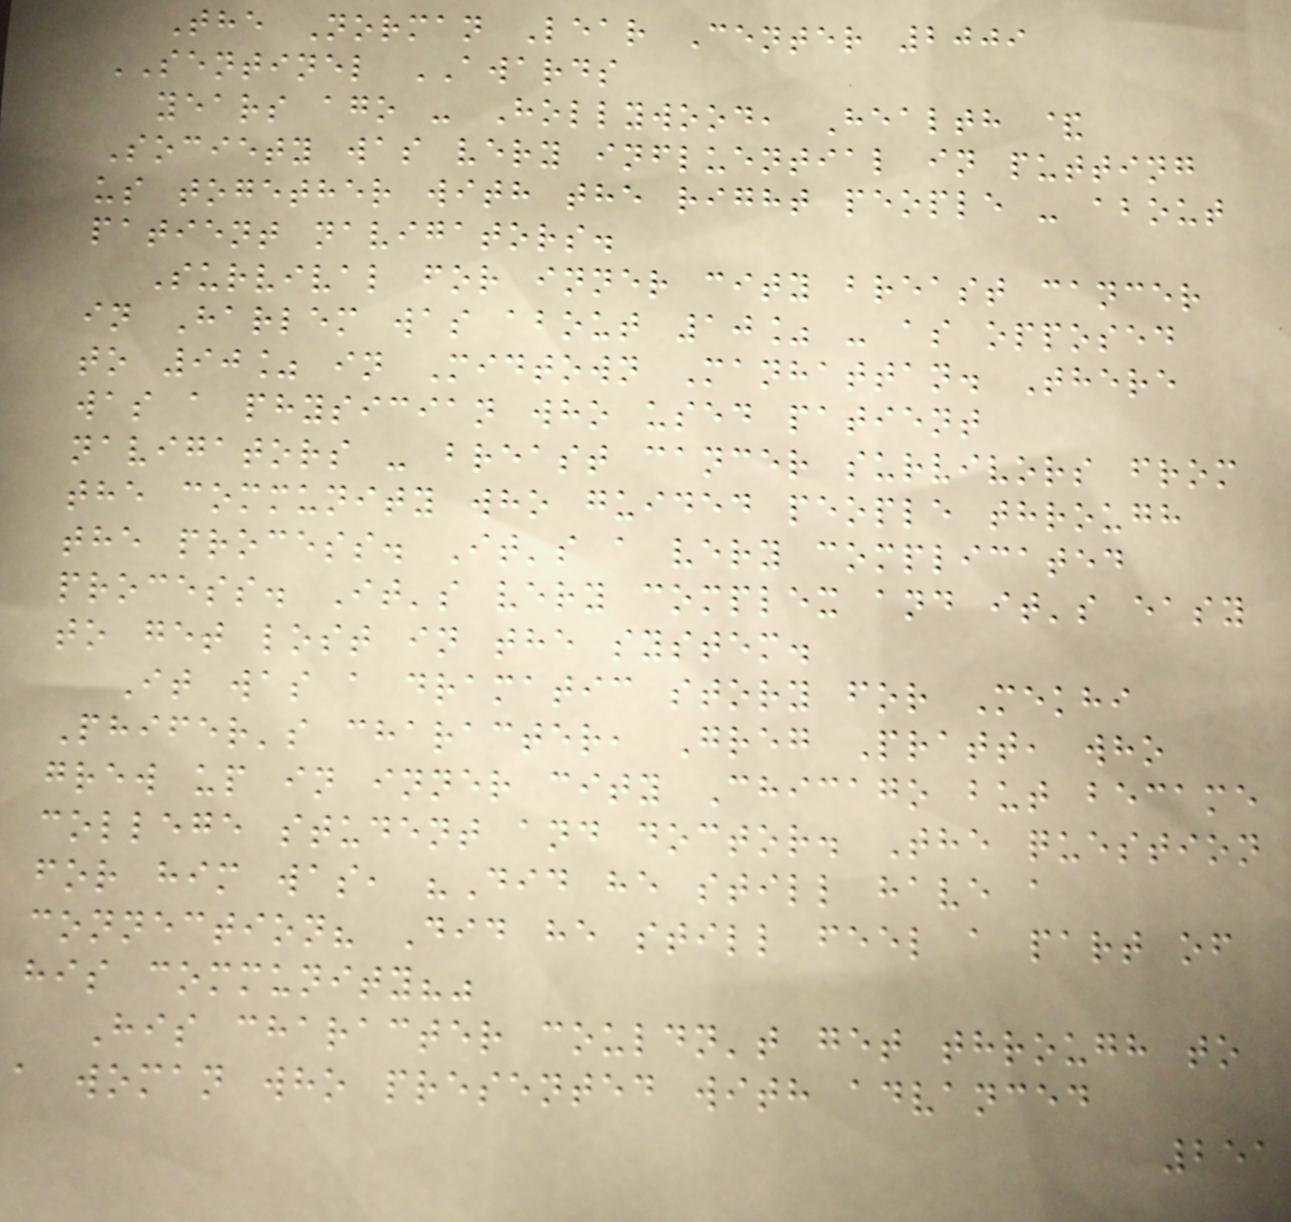The Norman Lear Center 2009
SENTINEL AWARDS
years ago - Hollywood, Health &
Society was very influential in putting
us together with the right people - about
patient navigators.
Survival for inner city breast cancer
in Harlem was about 10% - as opposed
to 90% in Midtown Manhattan. There
was a physician who used patient
navigators - breast cancer survivors from
the community who guided people through
the process. It's a very complicated
process. It's very complex and it's easy
to get lost in the system.
It was a dramatic story for Mekhi
Phifer's character, Greg Pratt, who
grew up in inner city Chicago but became
college student and doctor. The question
for him was, "Did he still have a
connection? Did he still feel a part of
his community?"
His character couldn't get through to
a woman who presented with advanced
251
